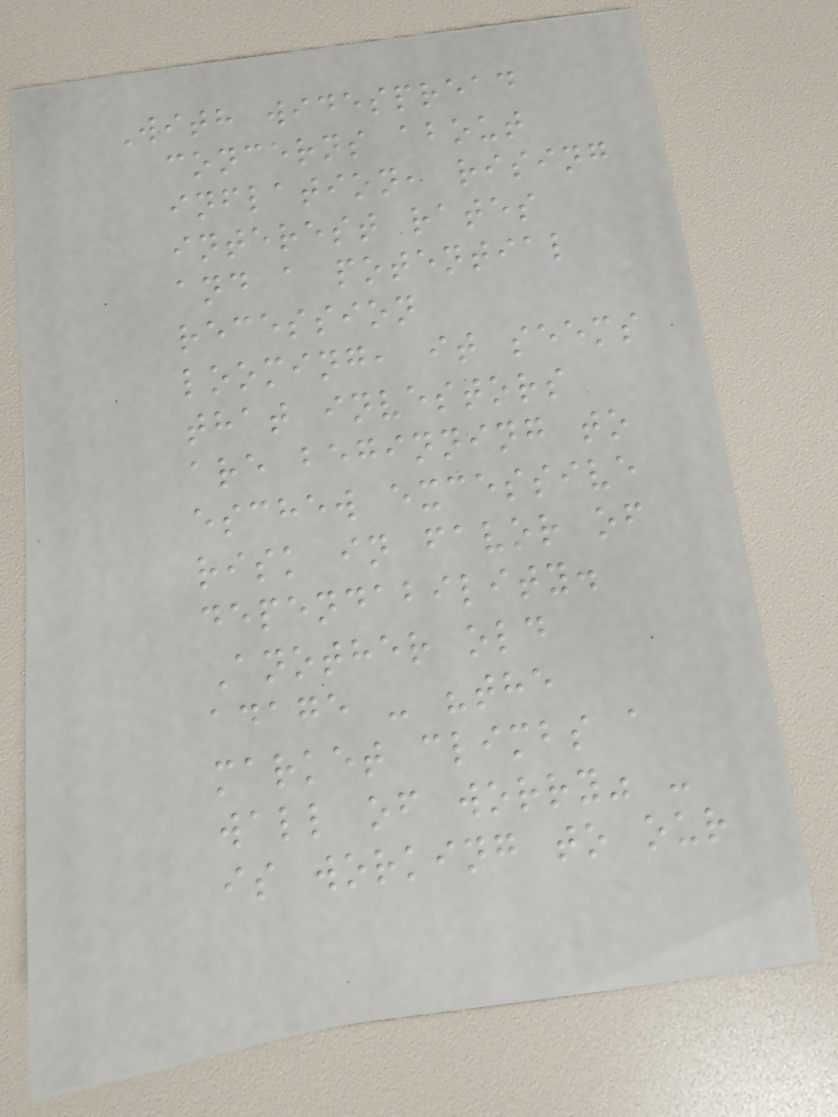With widespread
concerns about
inflation, rising
interest rates
and a potential
recession
looming, it seems
that investors
are beginning to
eschew excessive
risk in favor of
dependability.
Another old
adage - "the
market climbs a
wall of worry" -
is working to our
